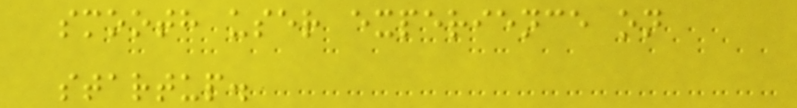smooth user experience on
startup.
